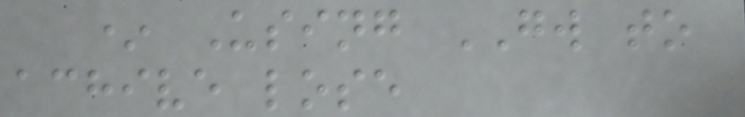* Using GW to
achive lose
